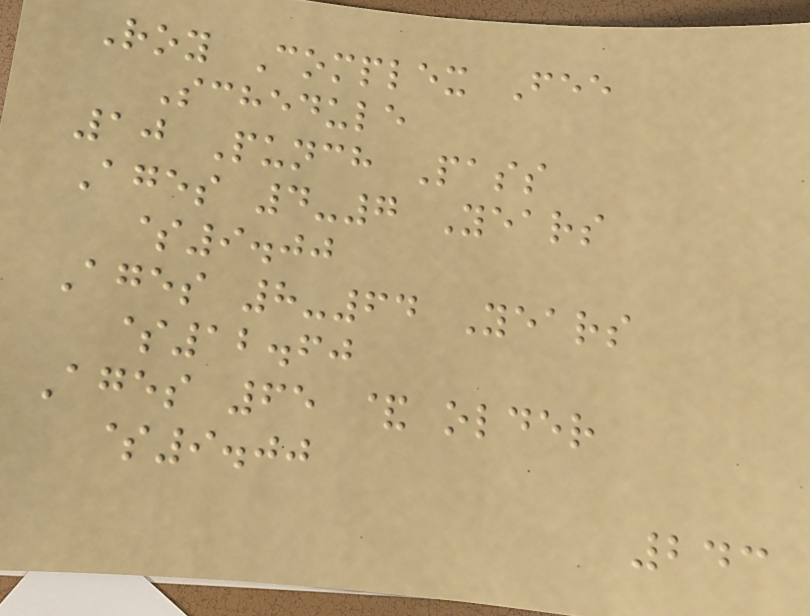Roy Complex Fee
Schedule
10 Punch Pass
Ages 4-7 Years
$9.00
Ages 8-64 Years
$12.60
Ages 65 & older
$9.00
243
